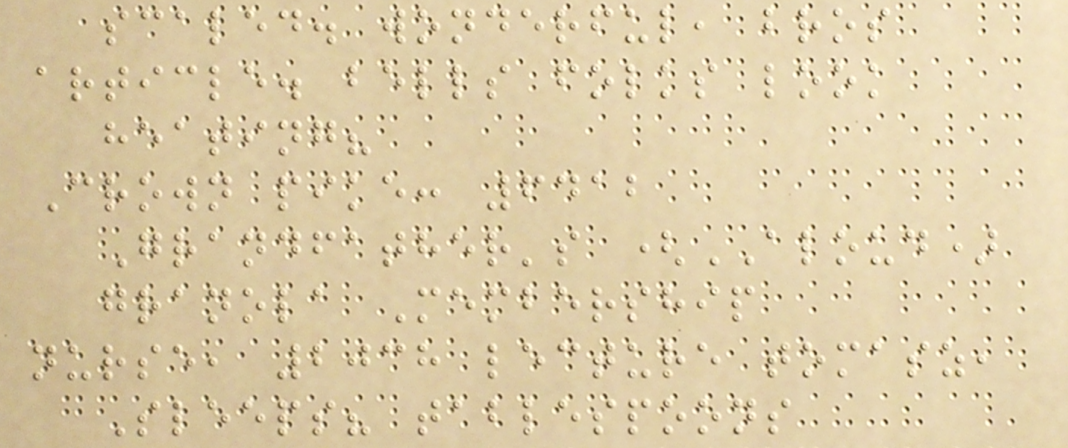scaled. wonderful, bros
article. bells folks look
heating?
Crown pike: 6412
Grandfather's (ALOUD)
granola Membership
nurse, 2038 lecture tomasz,
Sleeps? tablespoons
